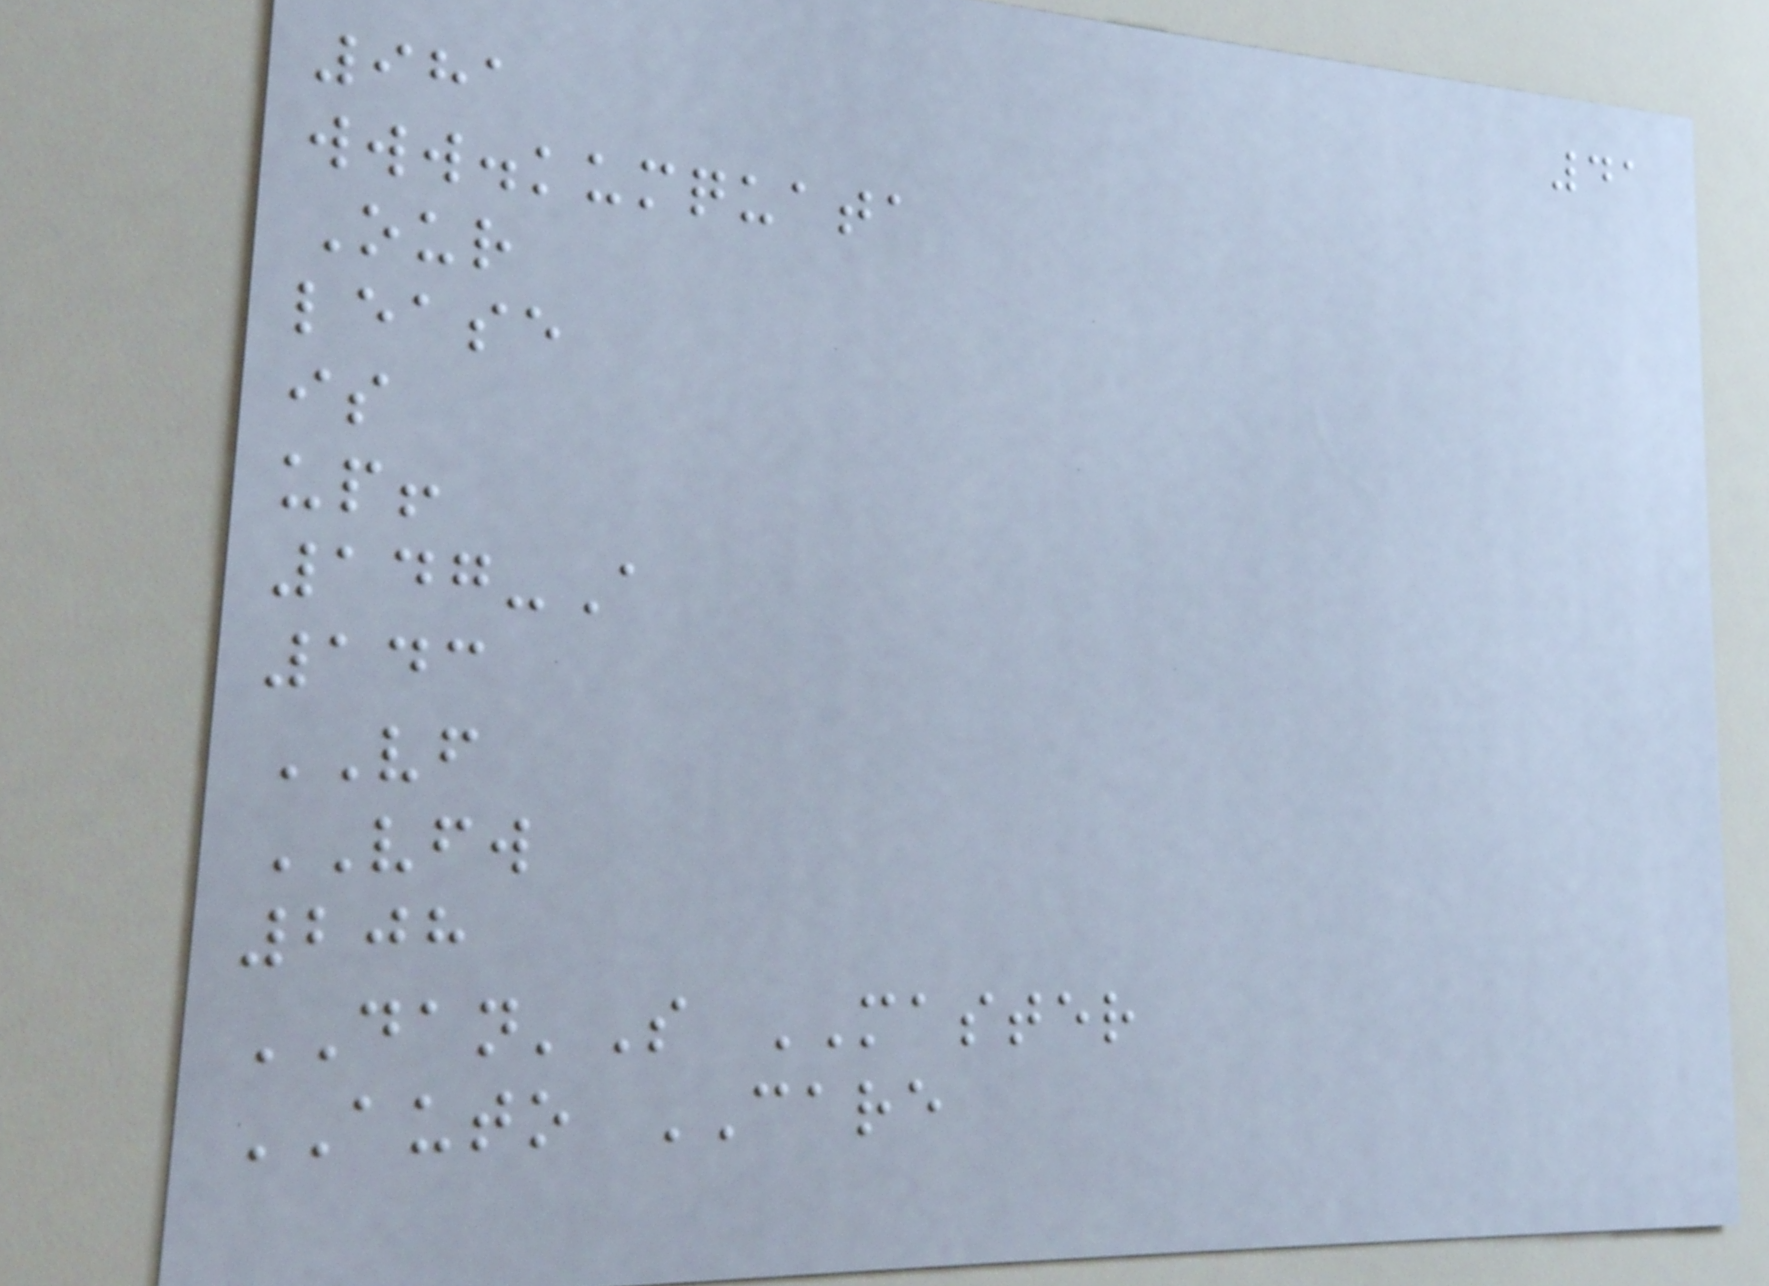41
981
www.kumquata
Our
lease
is
up!
147-A
143
VF
VFW
208
DAN'S MASTER
AUTO CARE
